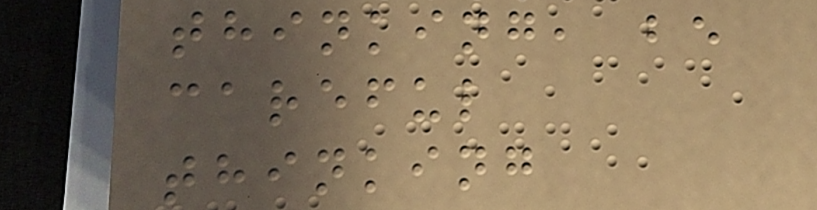thinking, be
careful
thinking
